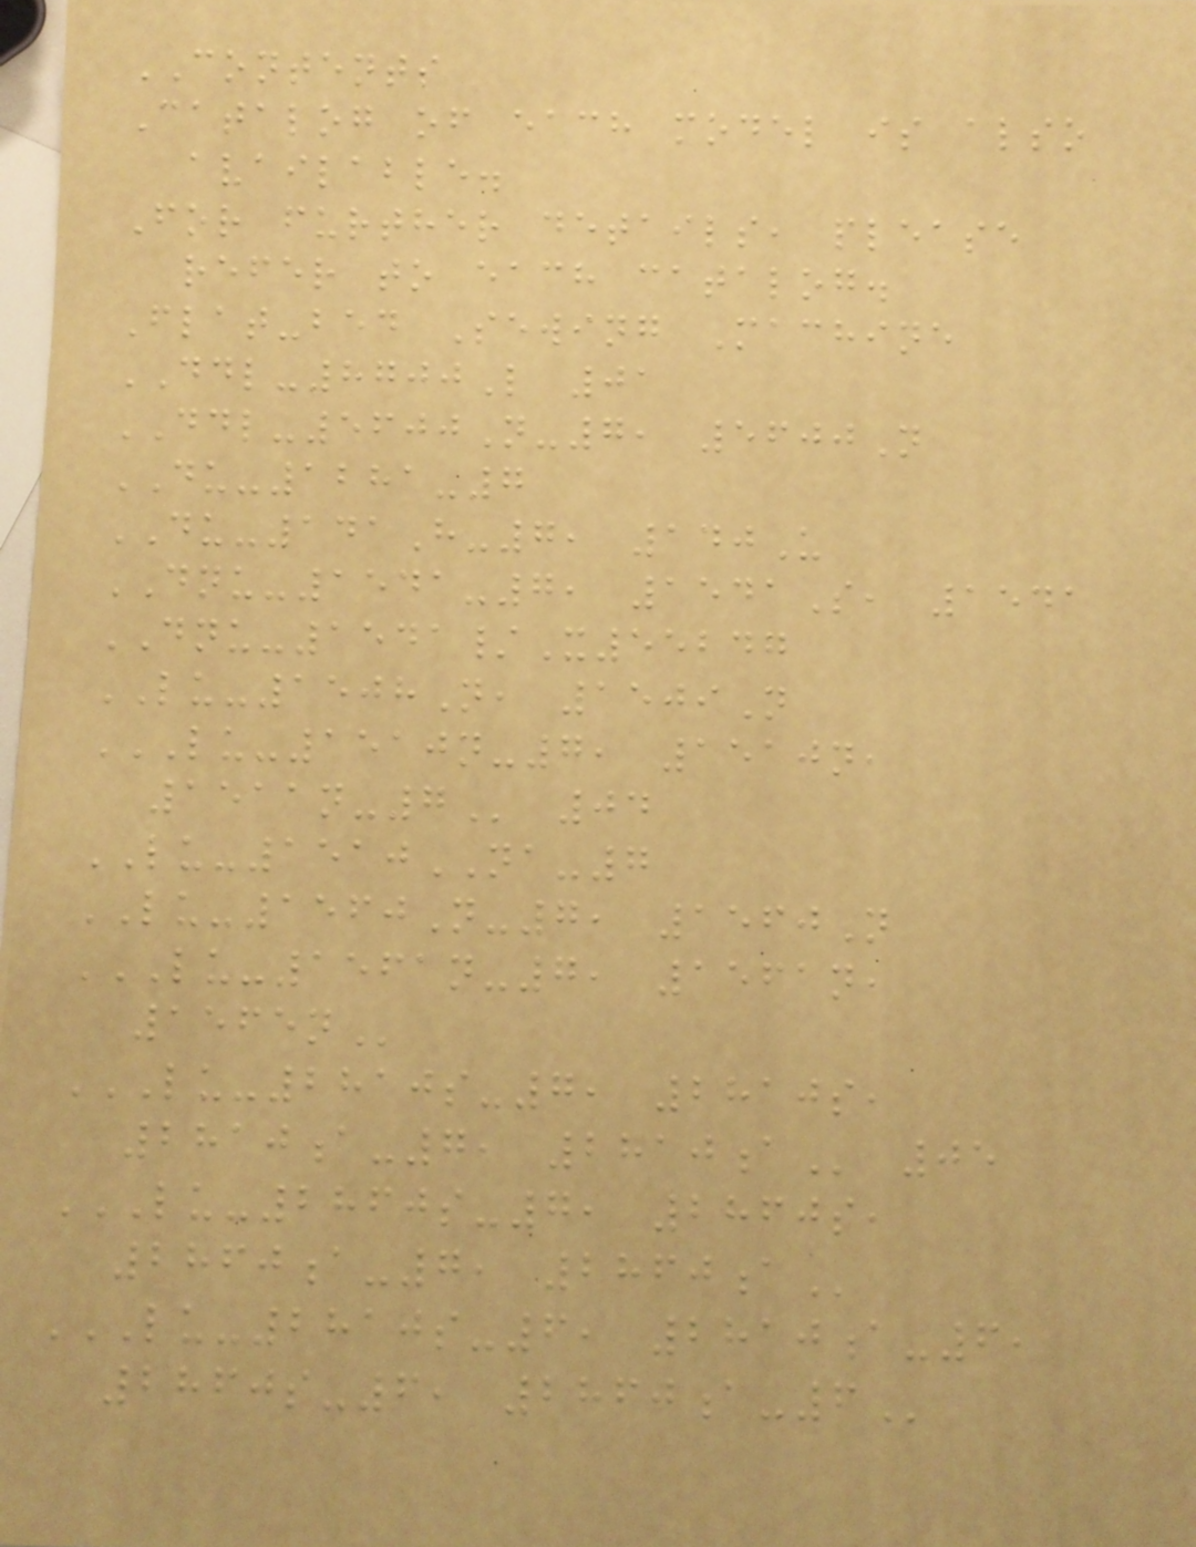CONTENTS
Catalog of each model is also
available.
For further details, please
refer to each catalog.
Flat-bed Sewing Machine
DDL-8700L 01
DDL-5600N-7, 5600N
DU-1281-7
DU-141H-7, 140U
DNU-1541-7, 1541S, 1541
DNU-1541/X55247
LU-1508N, 1509N
LU-1510N-7, 1510N,
1511N-7 04
LU-1510NA-7
LU-1560N-7, 1560N
LU-1561N-7, 1561N,
1565N
LU-2810S-7, 2810S,
2810A-7, 2810A 05
LU-2860S-7, 2860S,
2860A-7, 2860A
LU-2810S-6, 2810A-6,
2860S-6, 2860A-6
